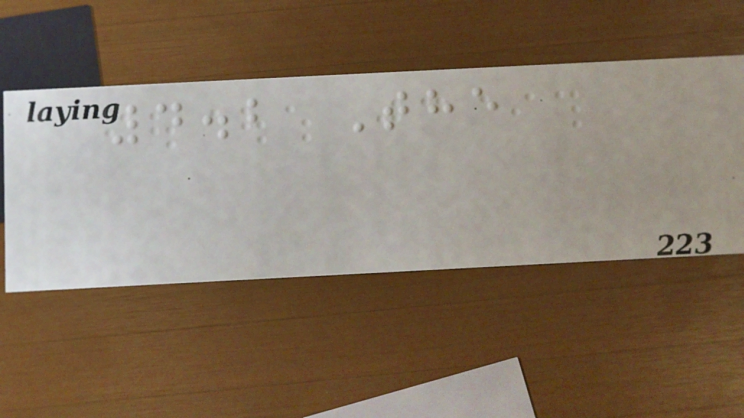4.2 The
